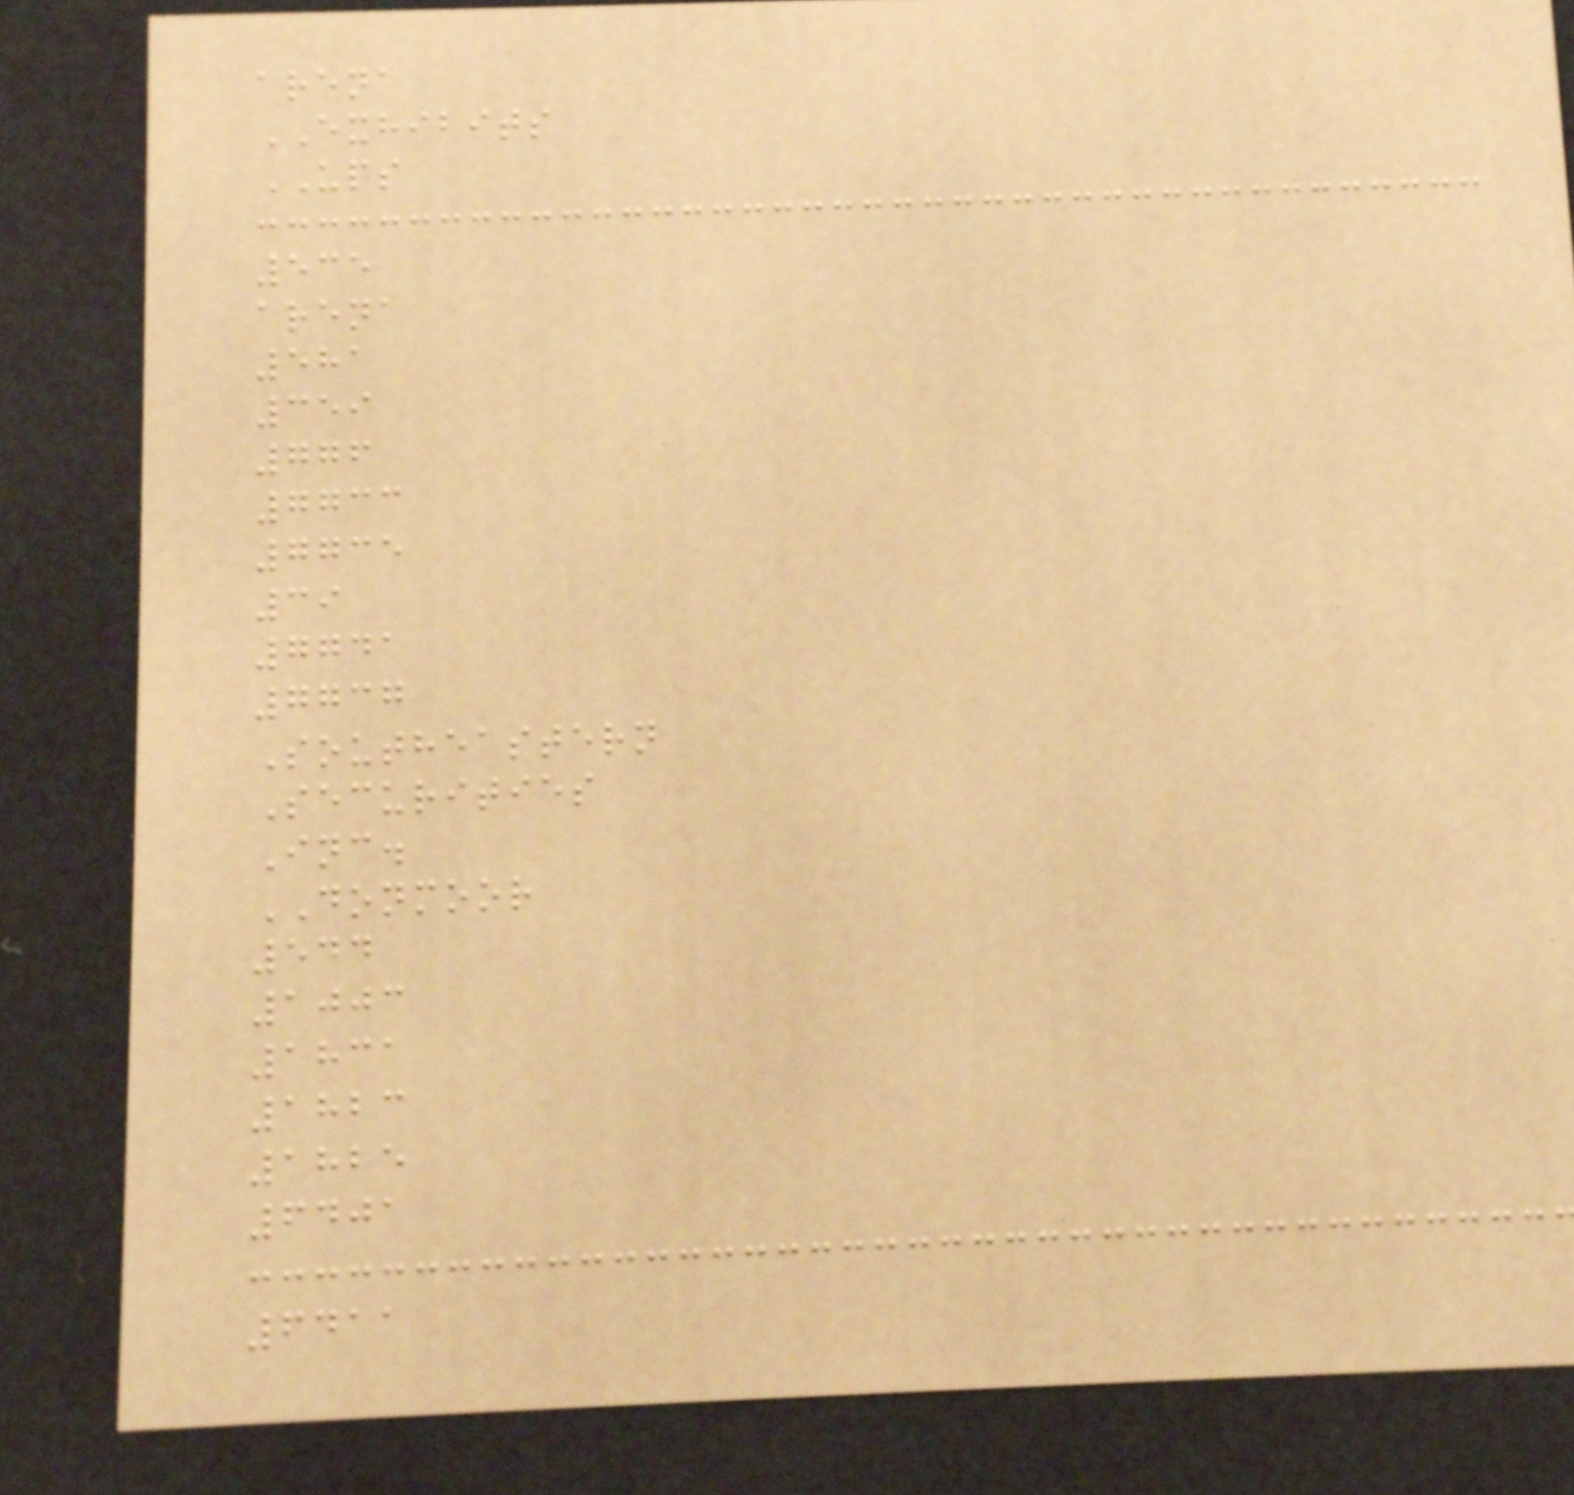arena
EXHIBITS
UPS
535
arena
581
359
776
7733
7735
39
7741
7737
Southeastern
Securities
Inc.
DONMOOR
544
1003
1831
1823
1825
6401
6411
